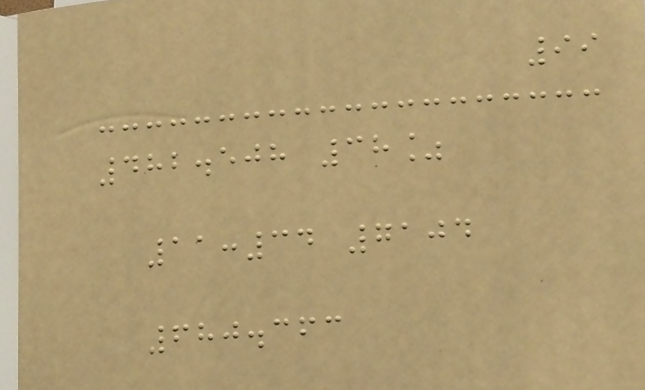99
482.508 38%
11:34 7104
680.363
